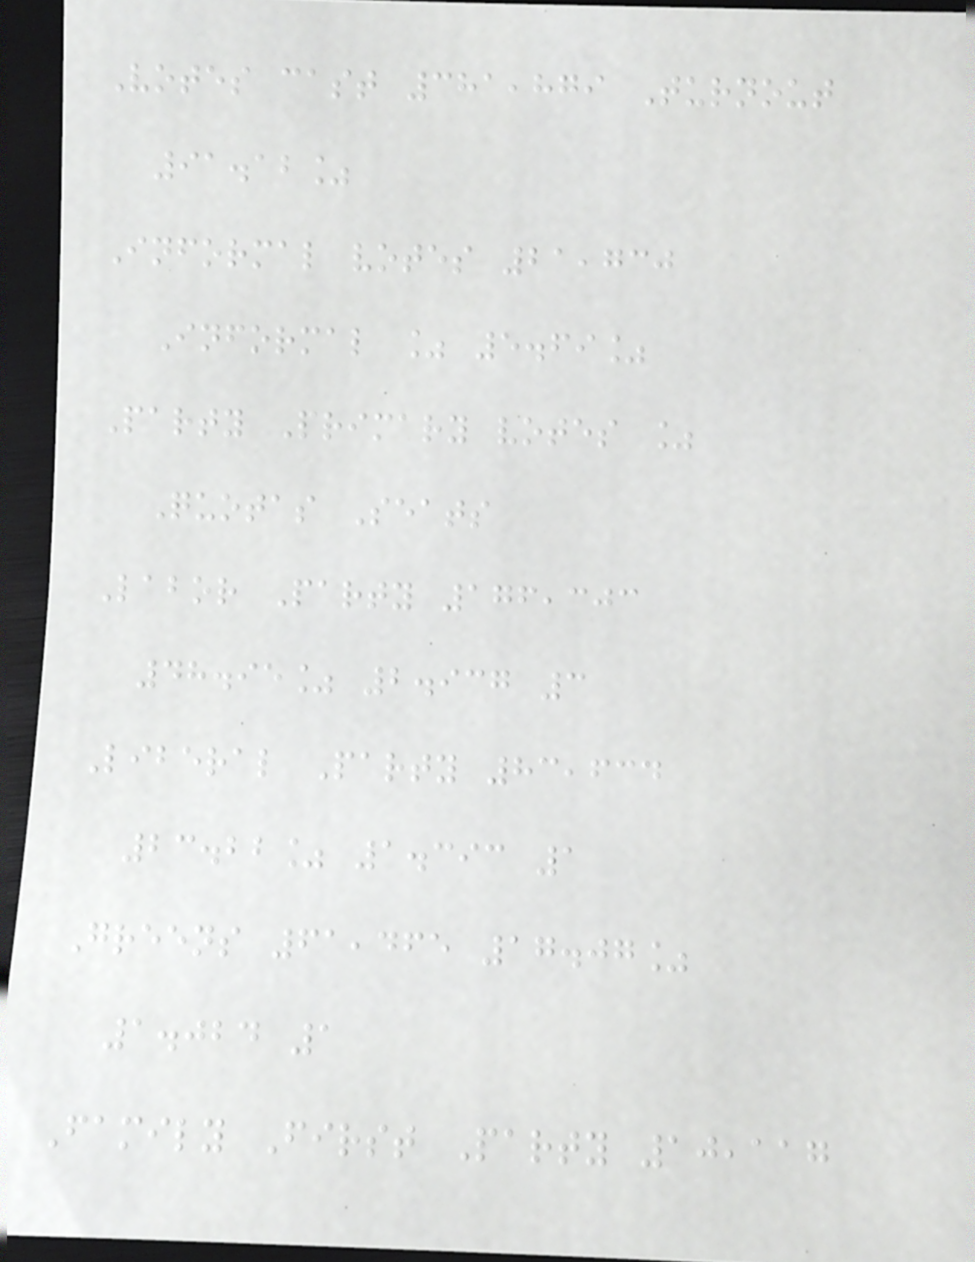Votes cast 381,879 Turnout
91.12%
Informal votes 21,730
Informal % 5.69%
Party Primary votes %
Quotas Seats
Labor Party 176,303
48.95% 2.937 3
Liberal Party 83,634
23.22% 1.393 1
Greens 61,465 17.07%
1.024 1
Family First Party 10,117
